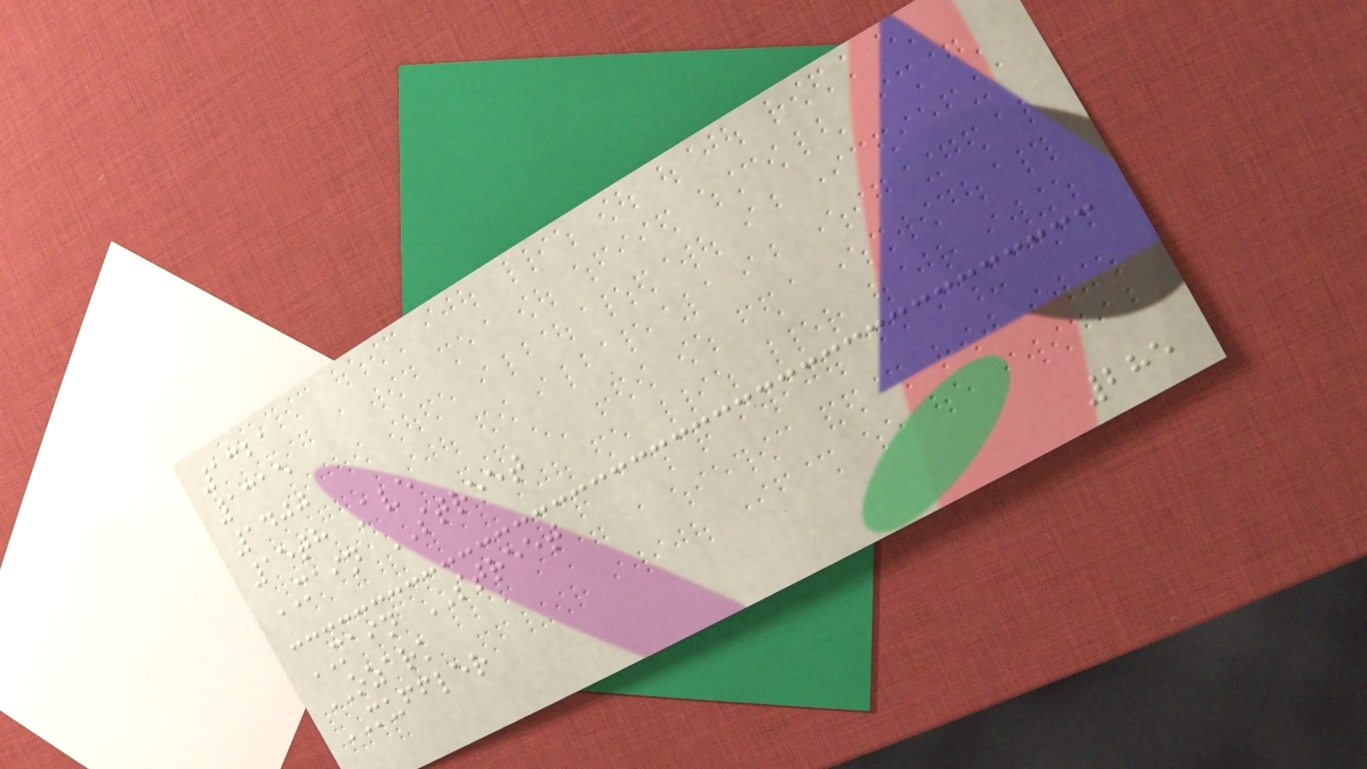1321
1315
1400
15th Ave
MAIN STREET
MAIN STREET
OZARK
MUFFLER
285
